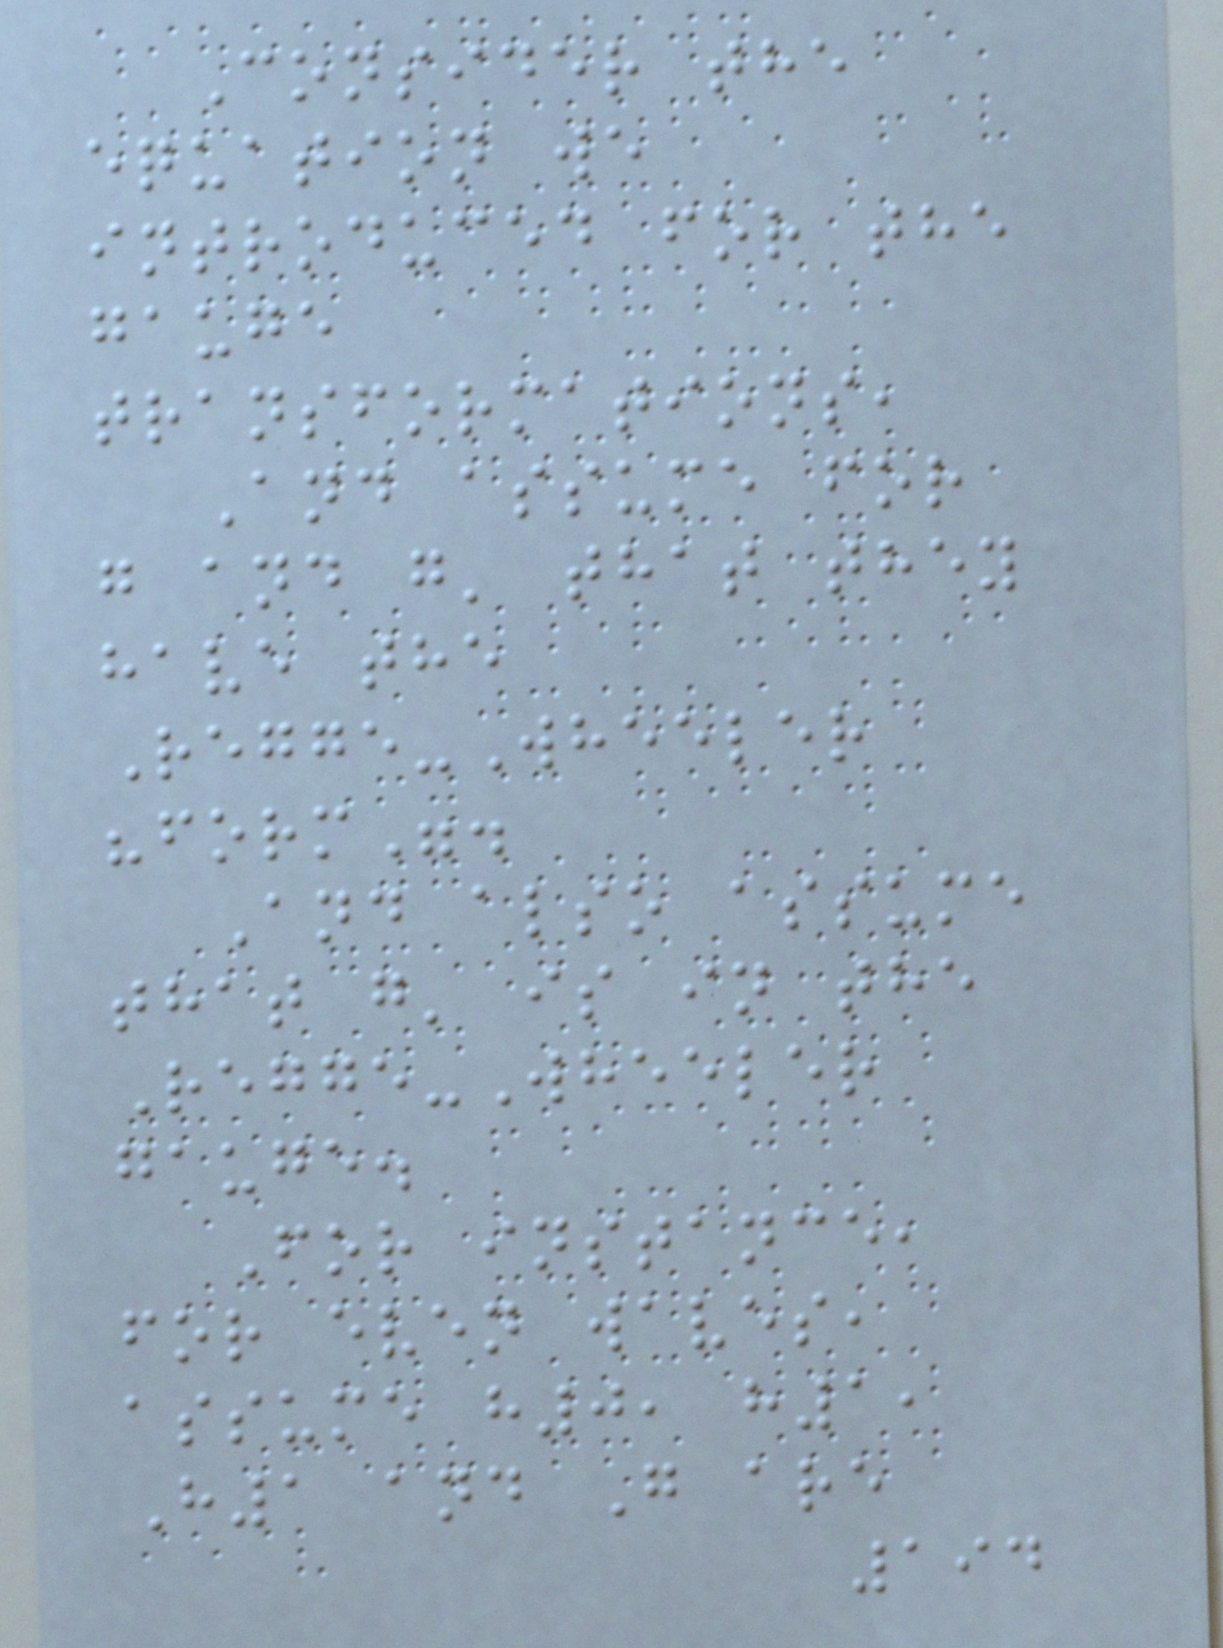Consider the
equation we
introduced for the
gauge
transformations,
And assume for
g and g' that they
have the
Regge-Wheeler
"form".
And also assume
that g' is in the
Regge-Wheeler
gauge.
For instance,
for even waves,
assume h0, h1,
H1 and G are
194
